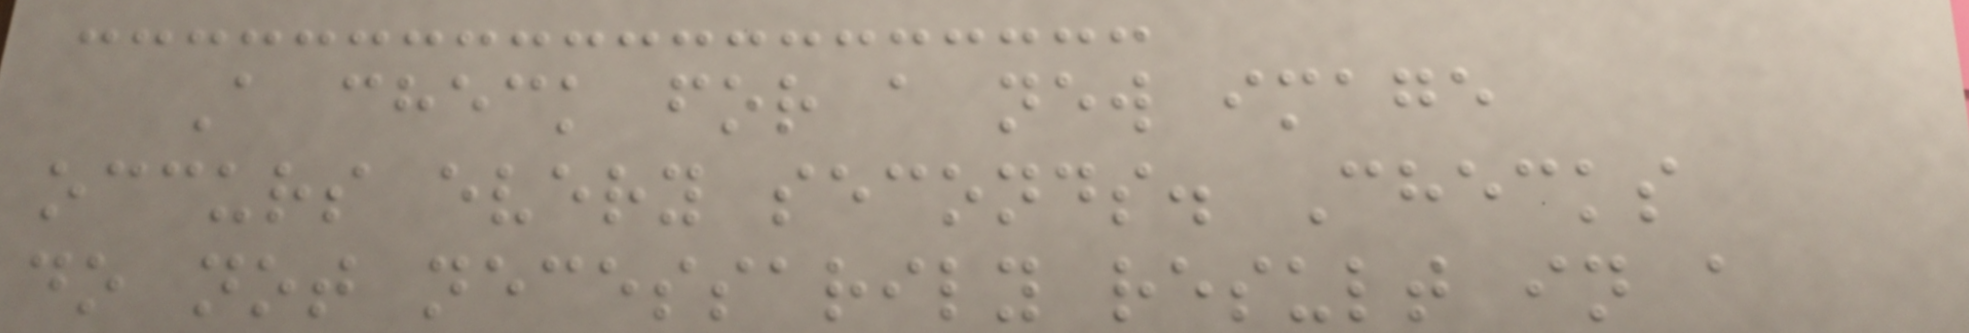A check for a new image
occurs every seconds. Checks
do not necessarily result in a
